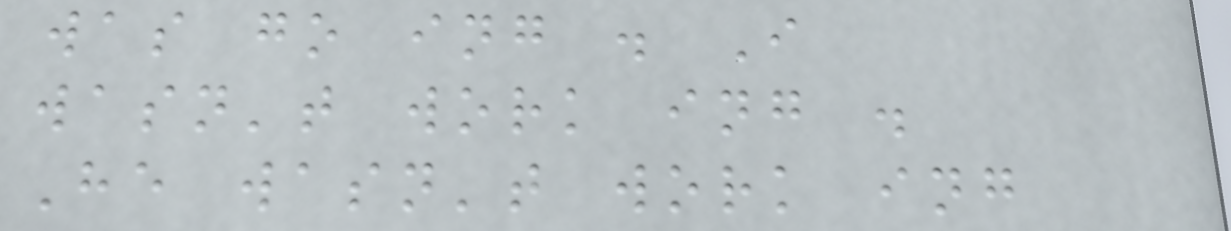was go ing . I
wasn't work ing .
He wasn't work ing
